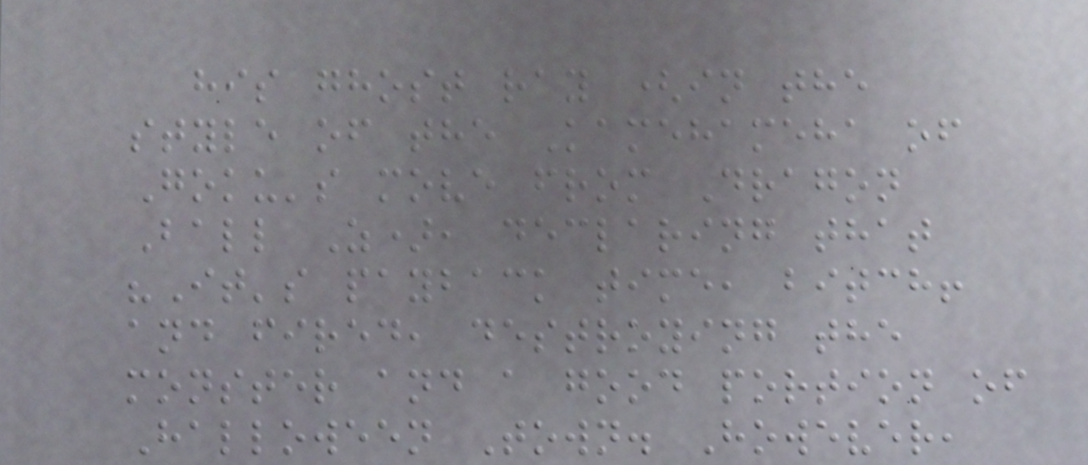his ghost ray (in the
style of the Kamehameha of
Goku's move from Dragon
Ball Z), declaring that
"It's payback time, bitch!
and fired, destroying the
monster and a good portion of
Halloween Town. However,
